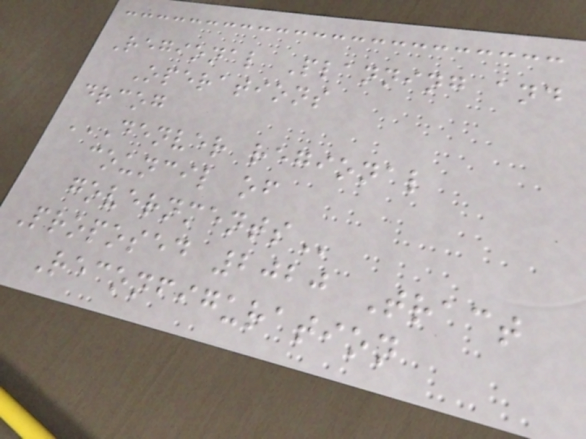Regional Planning and
Operations
drcog
DENVER REGIONAL
COUNCIL OF
GOVERNMENTS
Proposed 2020 Tract
Reconfiguration
